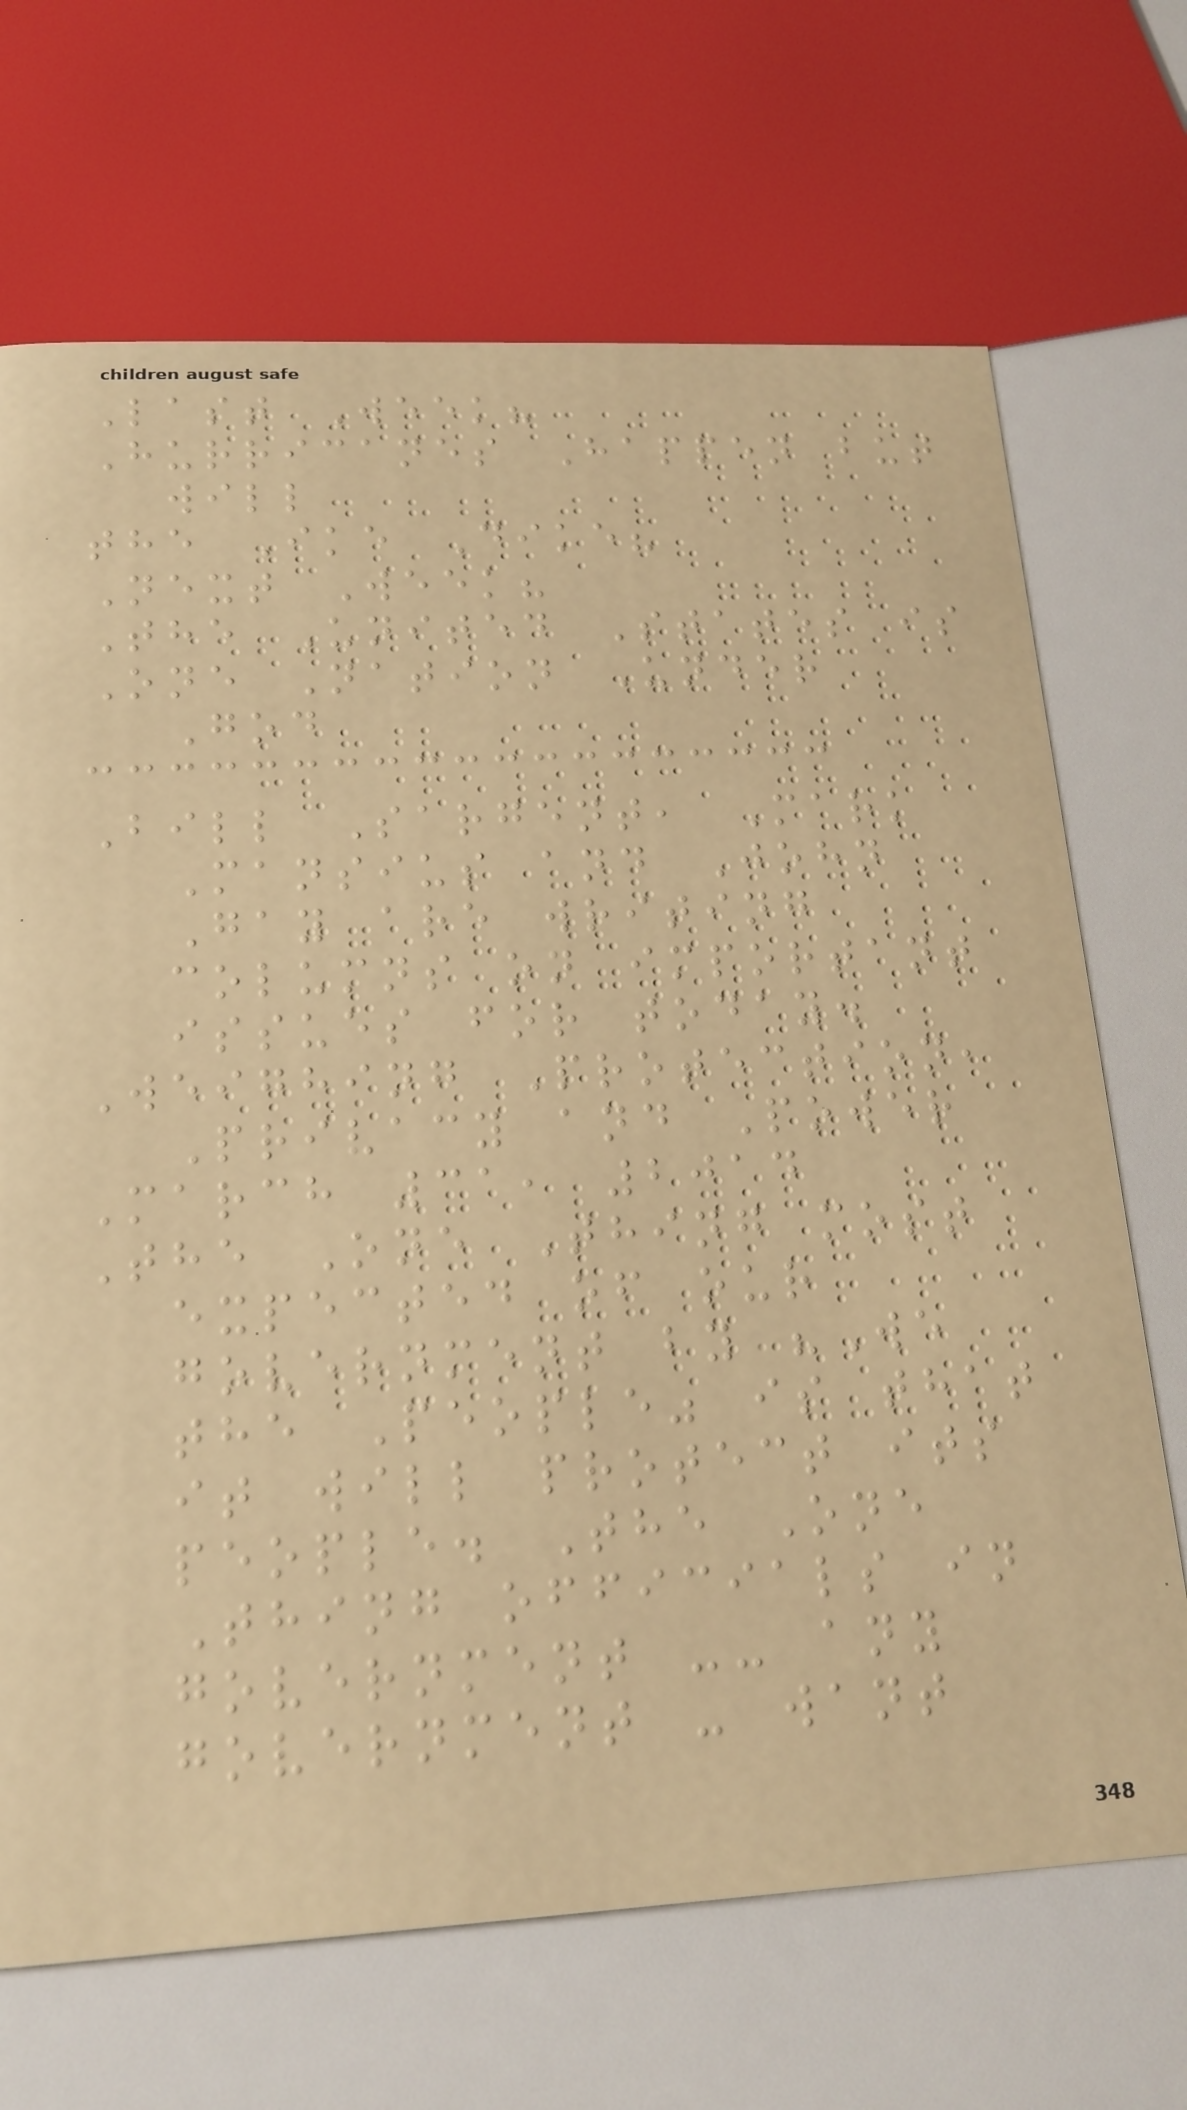Last Week?
Hurricanes Happen but
will
the Ike Dike?
Next Week?
The United States is
One Nation Under
God
Bill Sargent, Mark
Mansius and John
Gay are writing
columns on important
issues for today.
Weighing Protection,
Privacy and Power
March 31, 2014
The One Thing most
expected of our
government by "We
the People" is that
it will protect its
people. The One
Thing officials in
government -- any
government - want
